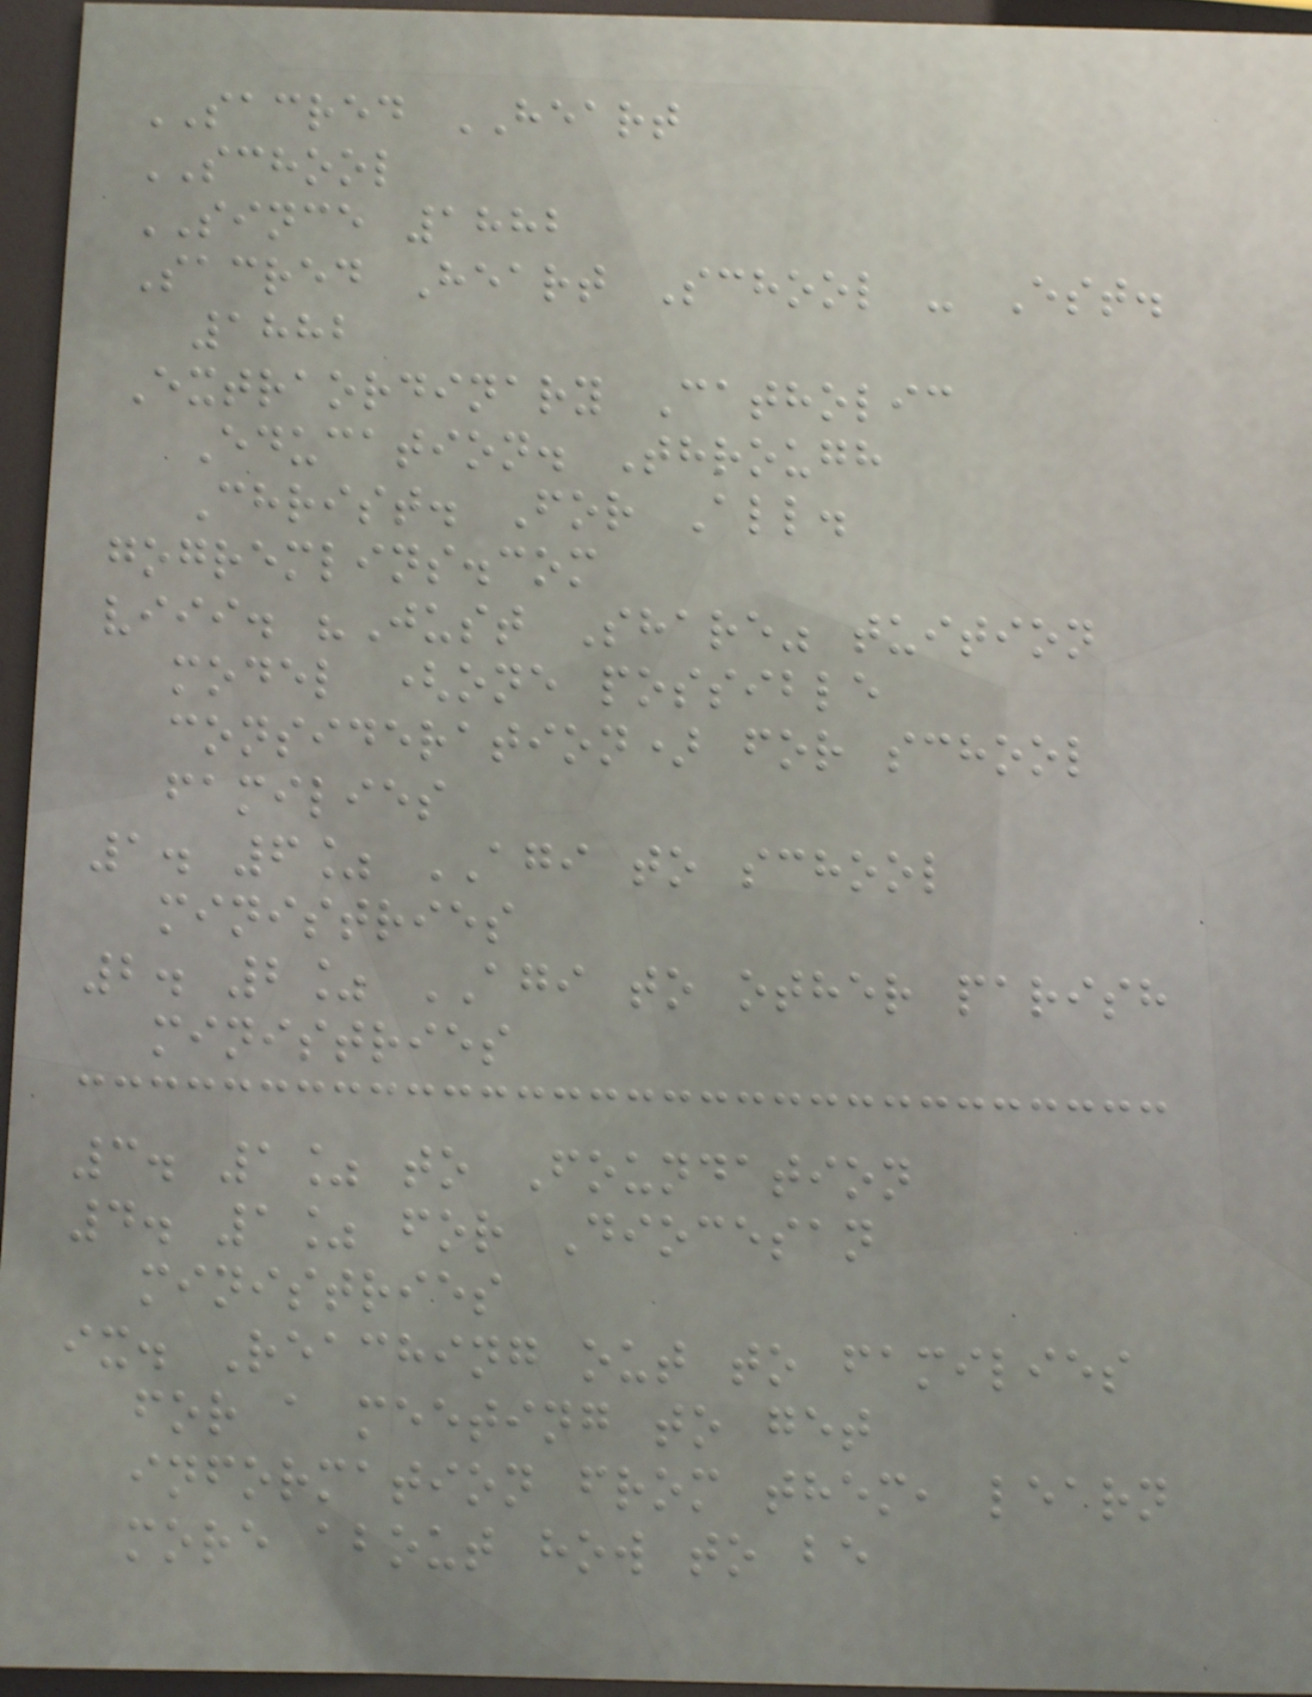SACRED HEART
SCHOOL
SINCE 1882
Sacred Heart School - Est.
1882
Extraordinary Catholic
Education. Through
Christ. For All.
gogremlins.com
viii. "Just Share" tuition
model (one possible
consideration) for school
families
1. 6% AGI to school
ministries
2. 2% AGI to other parish
ministries
3. 1% to Foundation
4. 1% for Diocesan
ministries
ix. Reaching out to families
for a meeting to get
information from them, learn
more about how to be
